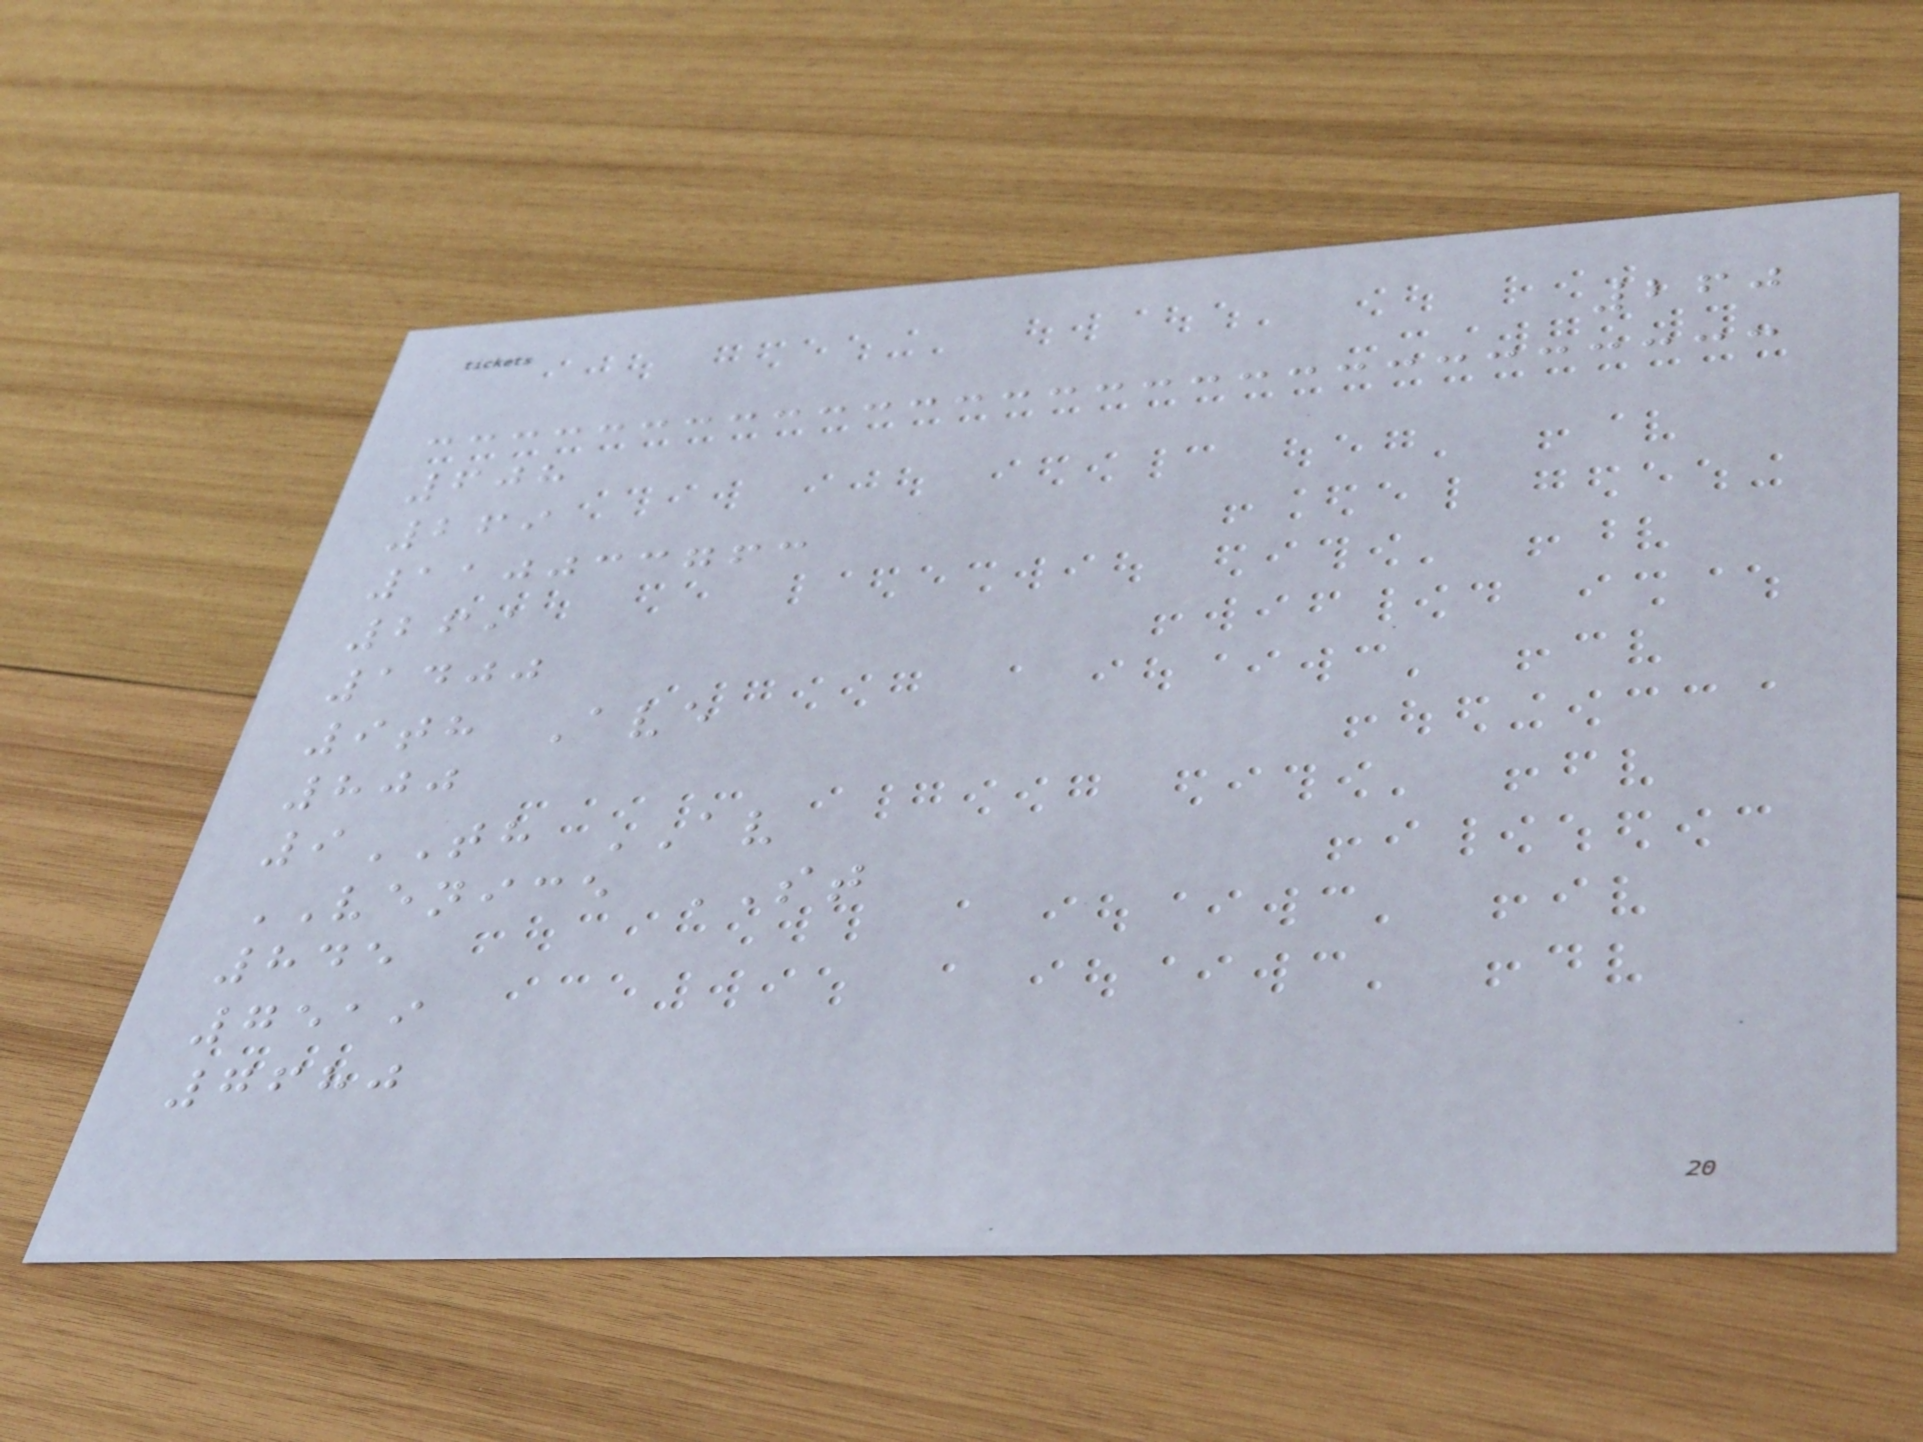260
608
269
110033763
269
1400
9th Ave
800
9TH AV
VENICE ST
845
7519
7680
